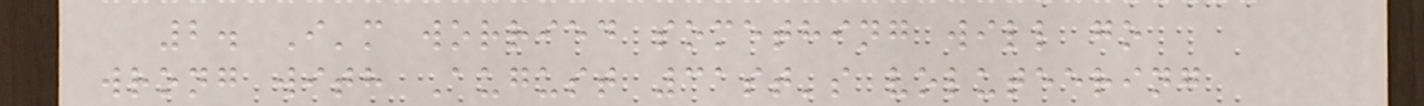2. I'm worried something will go
wrong with August 31st's voluteering
